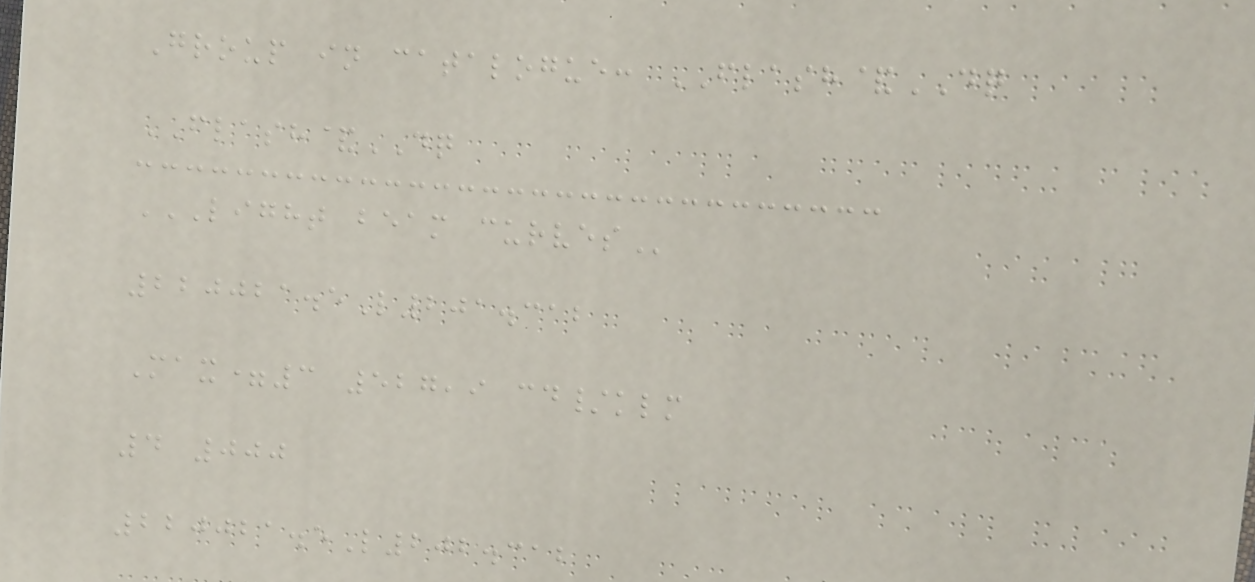Group in catalogue: FLASH&DQ
FLASH&DQ
LIGHT BEAM CURVES
220021.5L201.312
Max=3 527,9 cd/klm
4 000
220021.5L202.312
